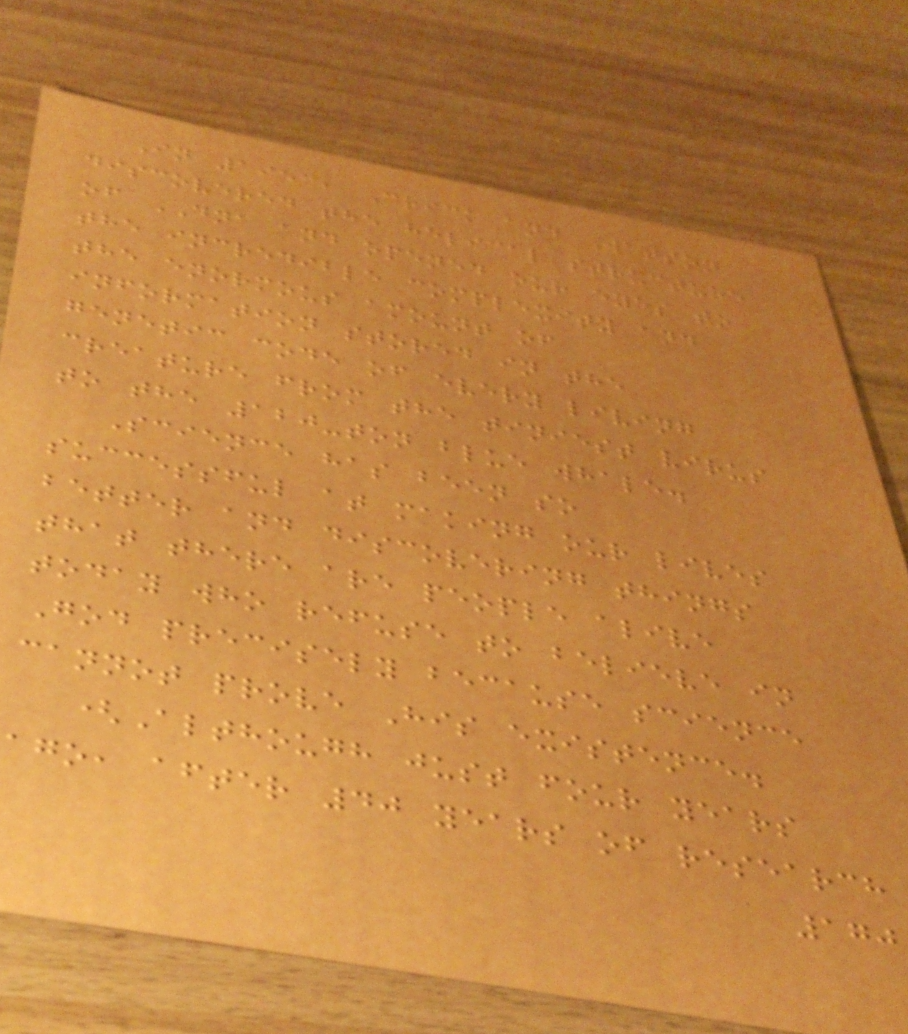In 1953, Crick and Watson
discovered the helical structure
of DNA and opened our eyes to
the incredible complexity and
the enormous amount of
information stored in the
genetic code of every living
creature from the tiniest virus
to the 120-ton blue whale.
Science has been so
successful at making our lives
better and discovering things
that there are people alive
today who refuse to believe in
God precisely because science
cannot prove His existence.
(Although just four years
ago, after 40 years of research
170
